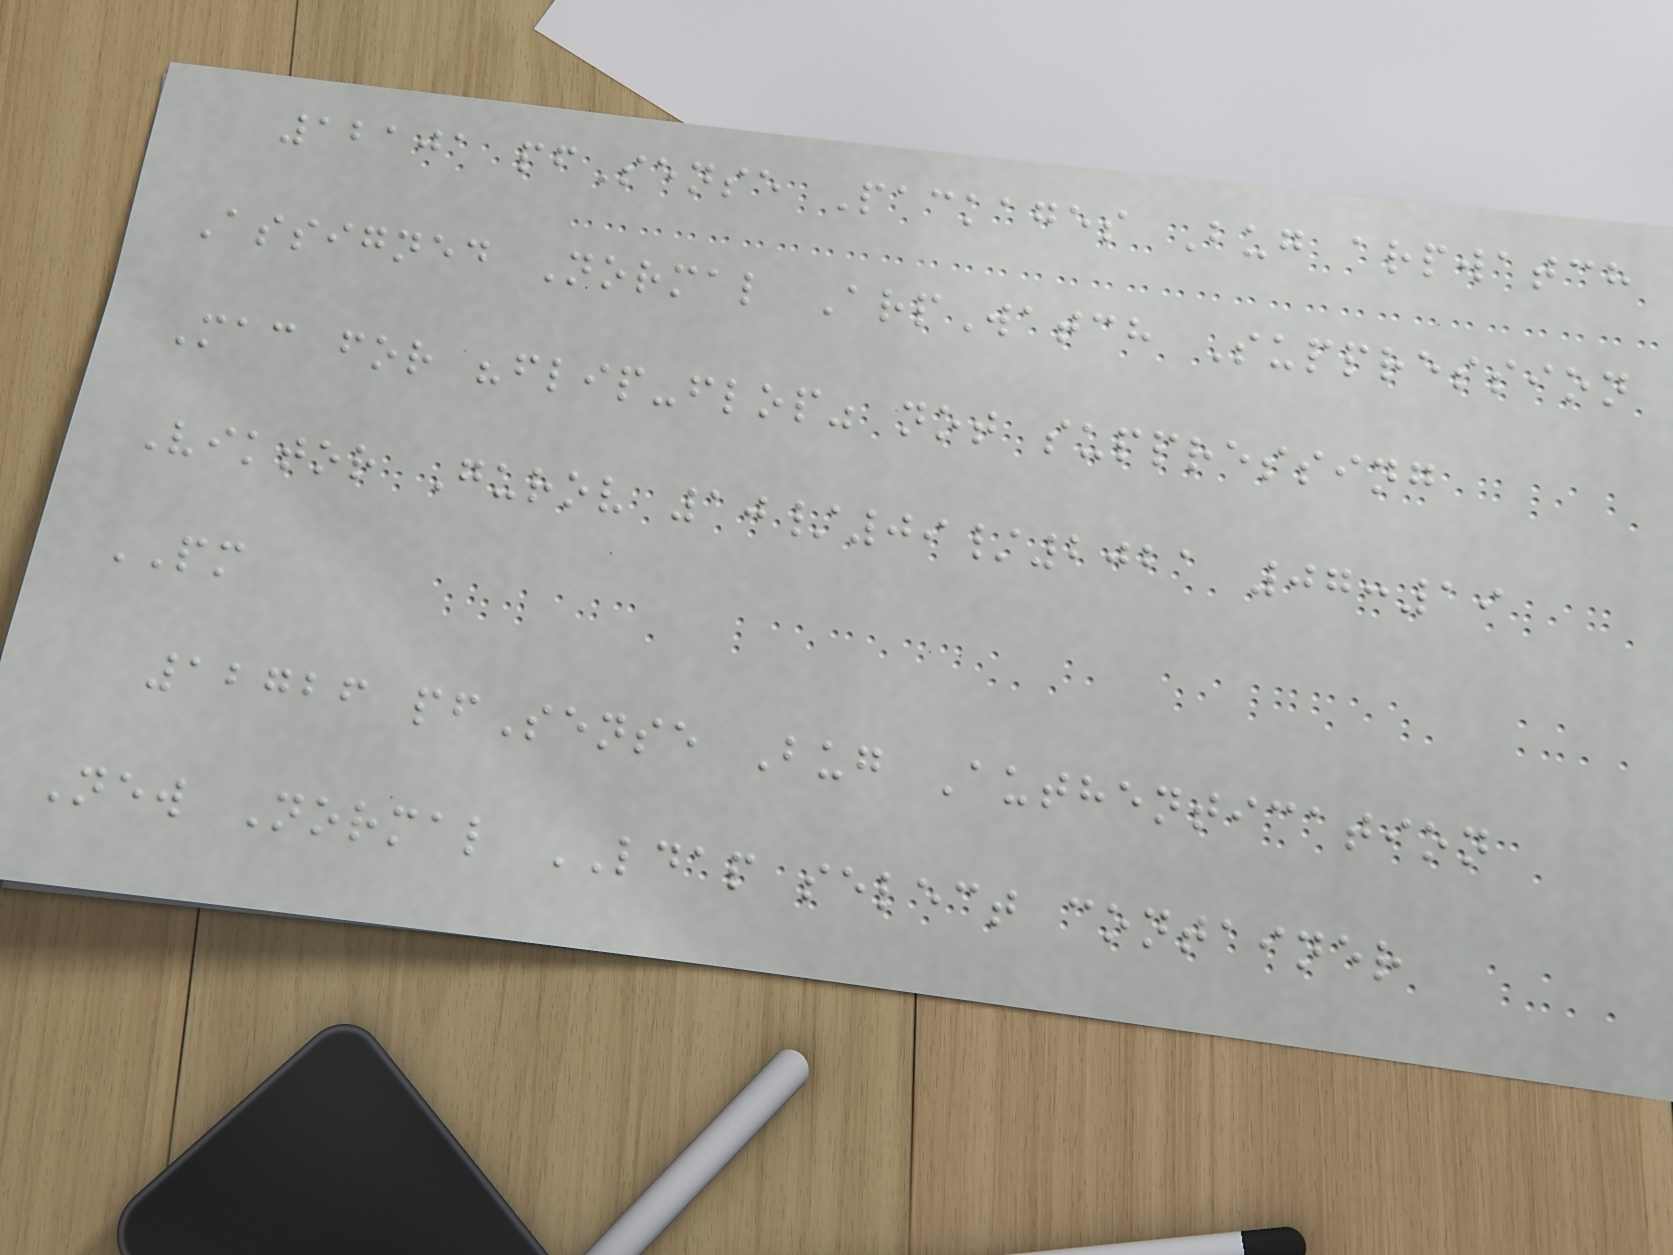12101 pfSense Packages Bug arpwatch
Assigned Normal ArpWatch Suppression
Mac for "flip-flop" not suppressing
Viktor Gurov 10/09/2021 07:19
PM
12726 pfSense Bug Authentication
New Normal LDAP select container
